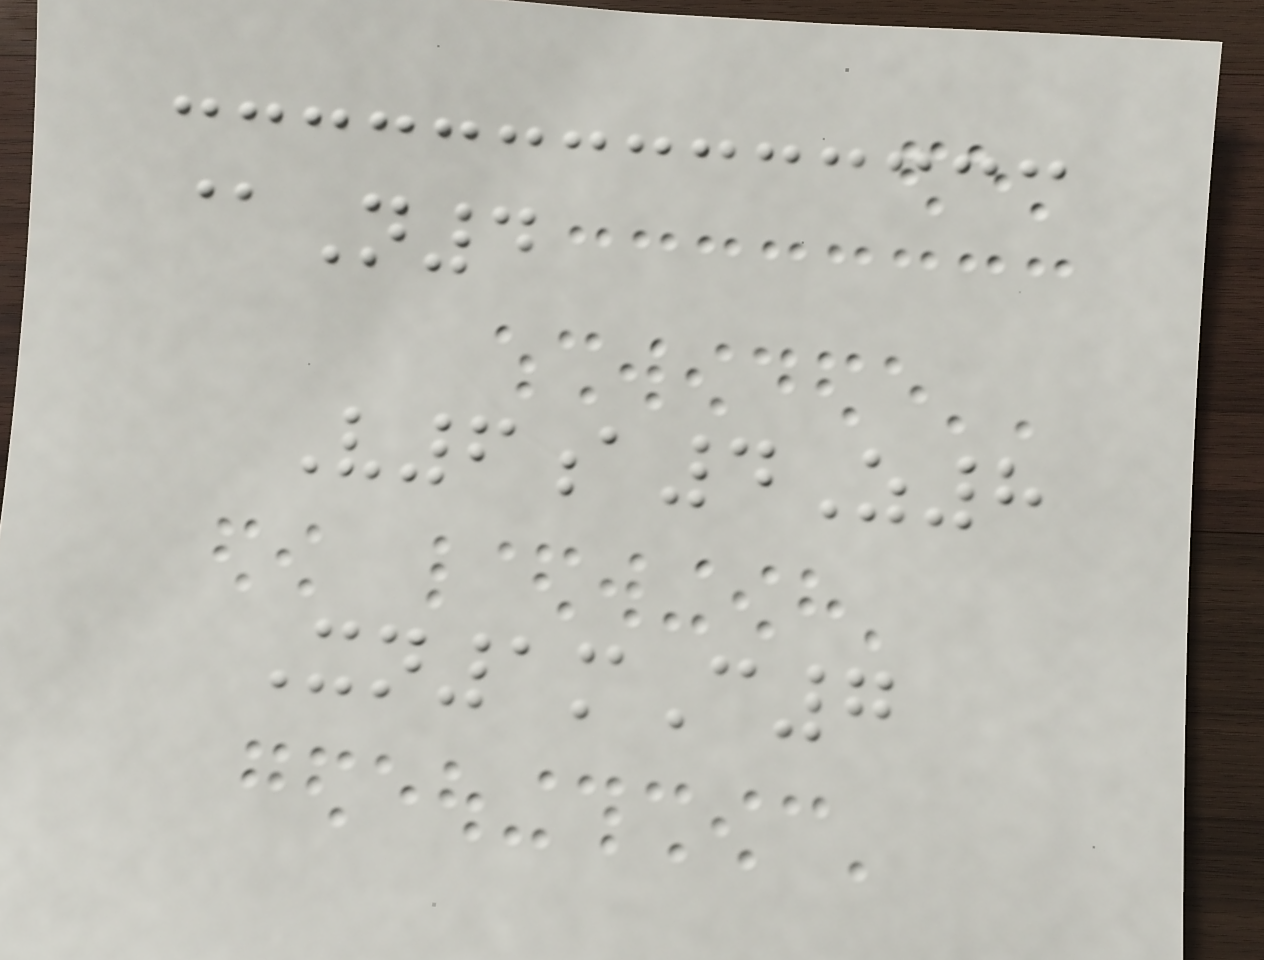@N4
V6a4Z8
Xn1mC7
